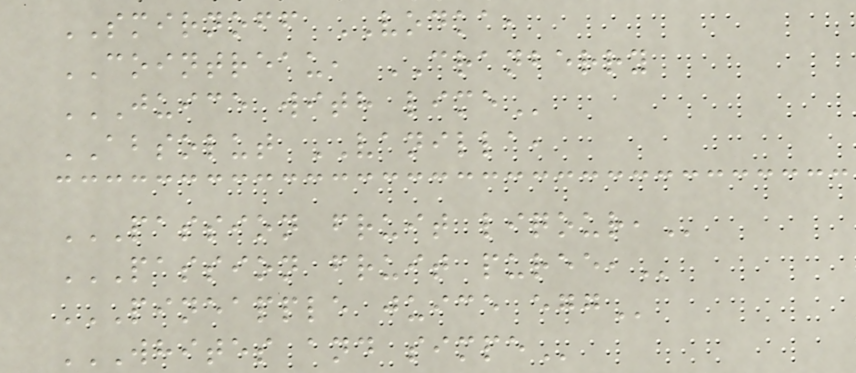SMIRNOFF VODKA,
COINTREAU, CRANBERRY
JUICE WITH LIME
ABSOLUT VANILLA,
PASSION FRUIT LIQOUR,
PASSION FRUIT PUREE,
PINEAPPLE JUICE EGG
WHITES AND SIMPE
